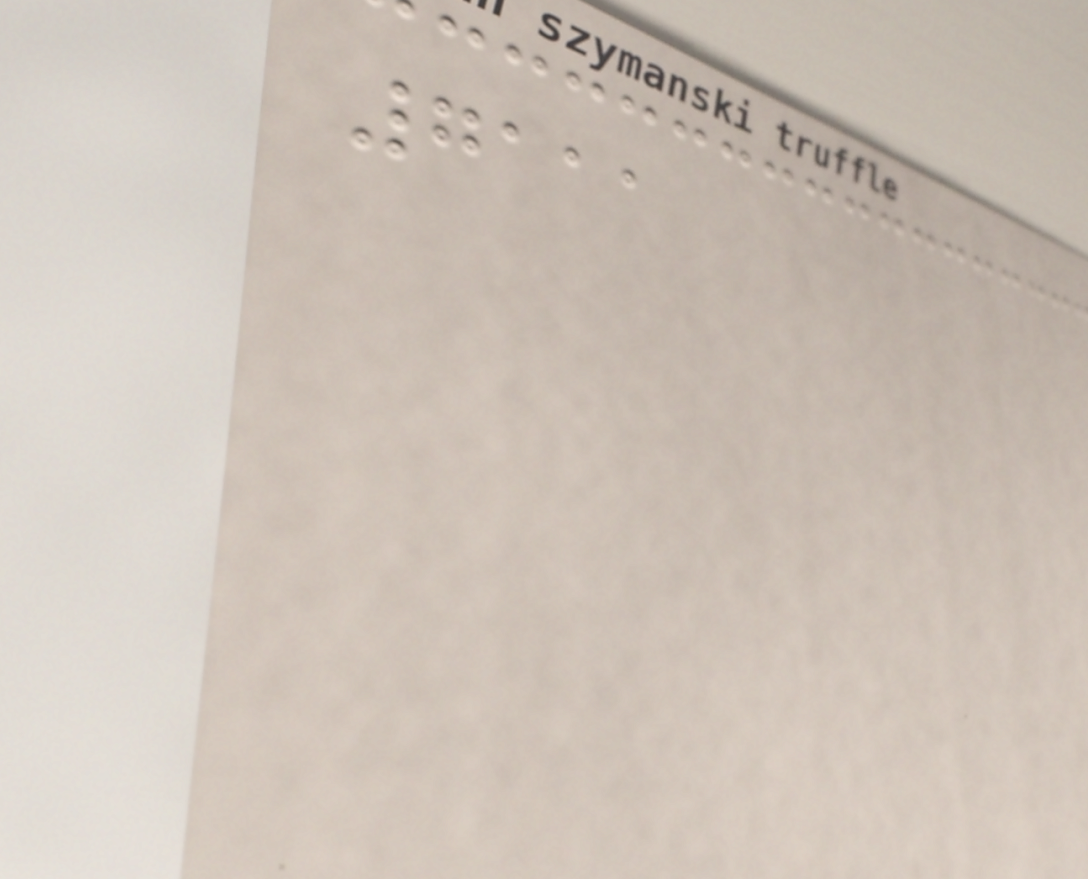7111
